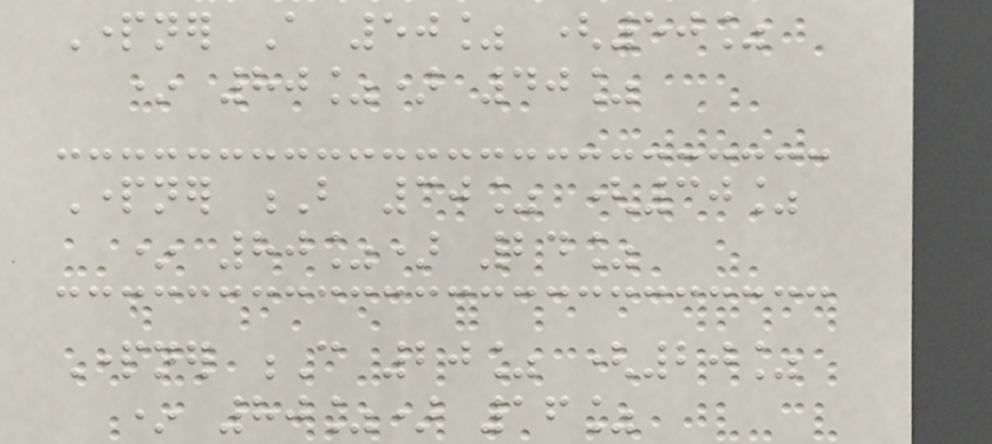Partner A 50% (50%
* 80%) 40%
Partner B 30% (30%
* 80%) 24%
Partner C 20% (20%
* 80%) 16%
